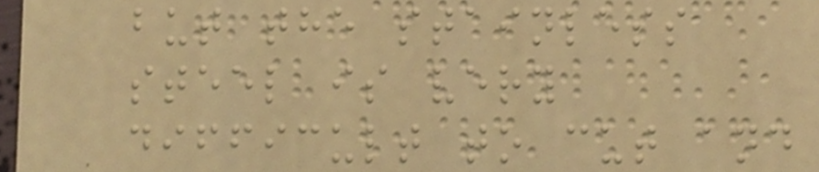but the stainless
steel is very
difficult to cut and
